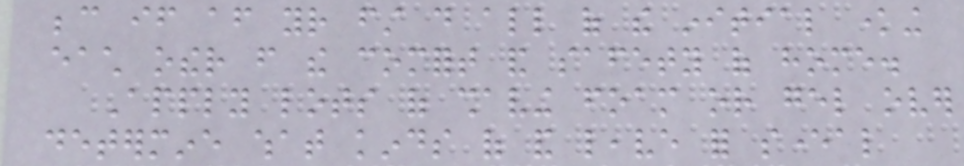because if after your first do all of the initial knowing
each other from the comfort and safety of home.
Apply lots of shaving foam or gel over
determine what kinds of and leave for several
